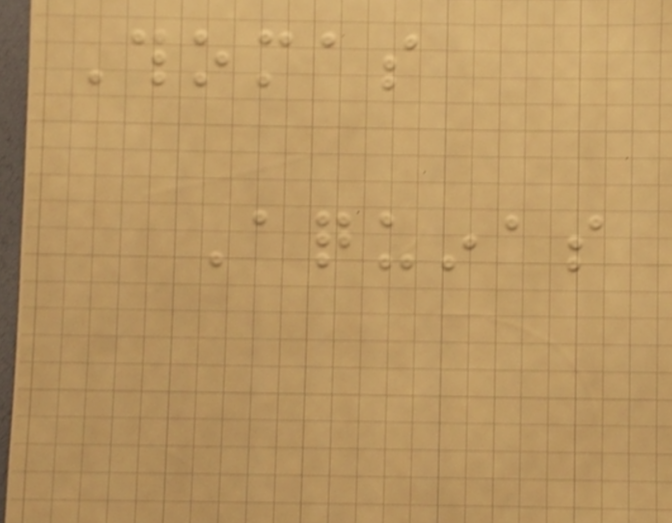Thomas
Aquinas
